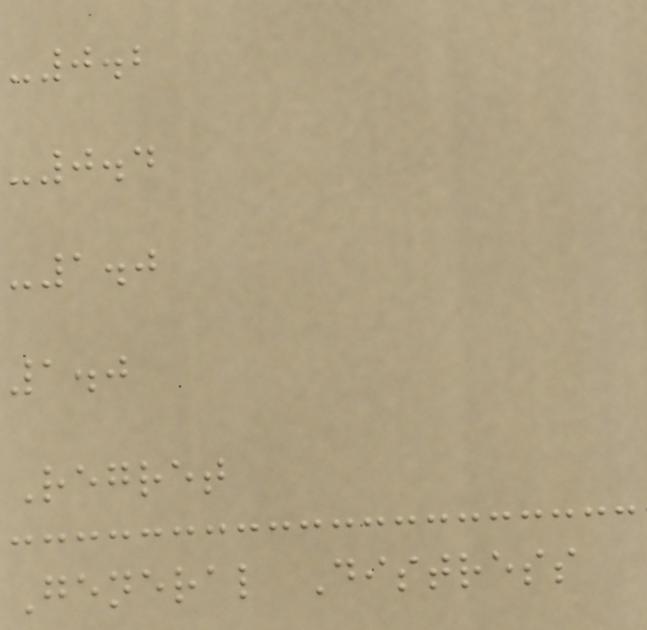-0.2
-0.4
-1.0
1.0
Regret
General Distress
